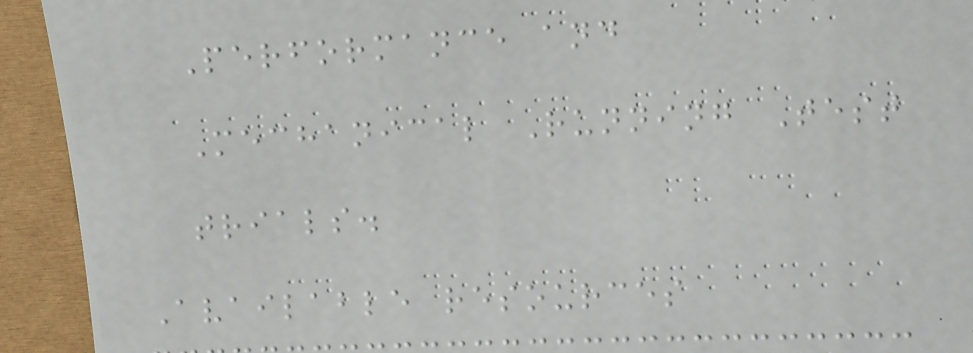Performance and
Mechanical Running Test
trials.
Available resources
